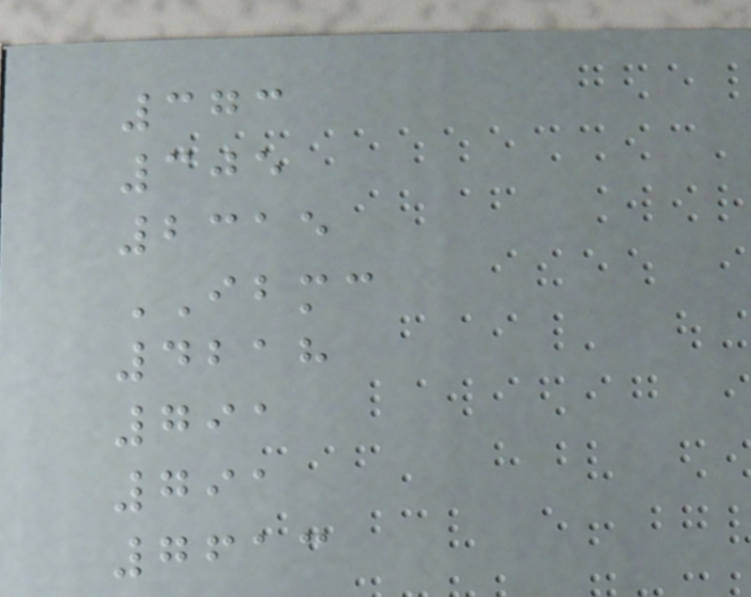373
305
2315
IBMC
4218
791
791
7613
